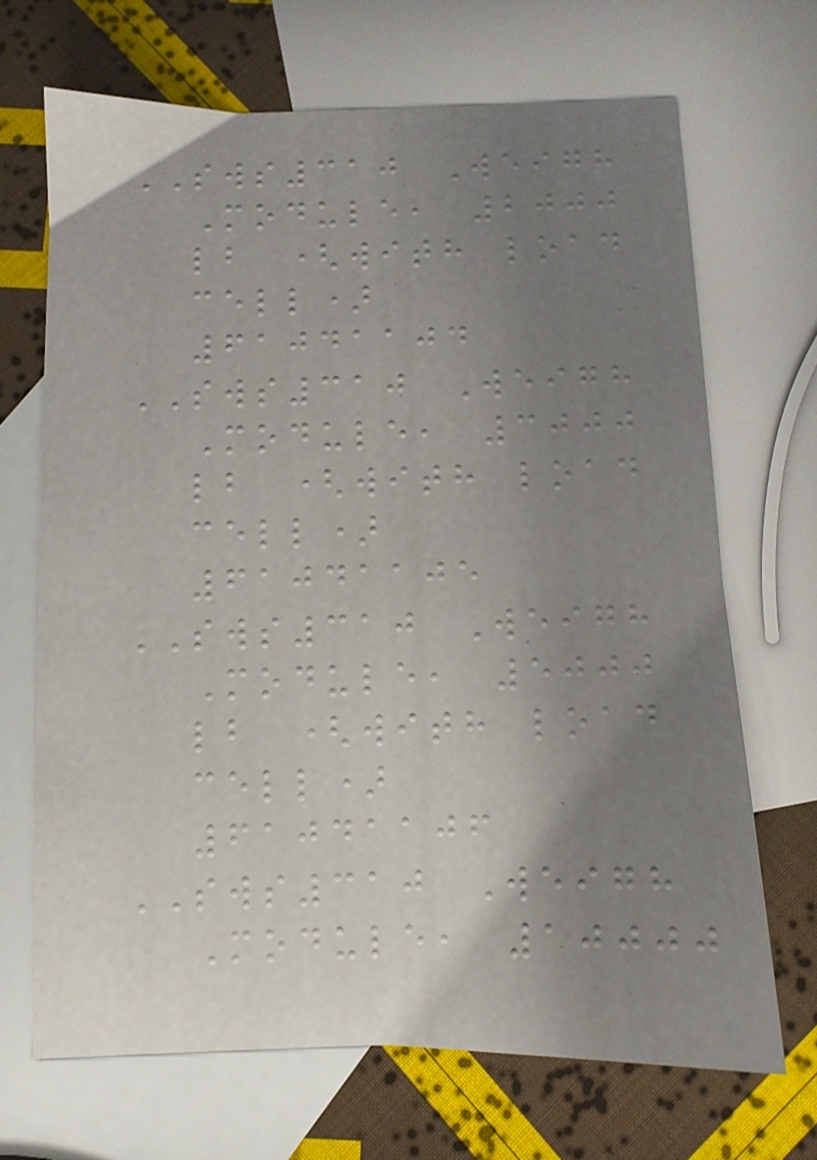SWS310 Weigh
Module, 2000
lb (with load
cell)
61041104
SWS310 Weigh
Module, 3000
lb (with load
cell)
61041105
SWS310 Weigh
Module, 5000
lb (with load
cell)
61041106
SWS310 Weigh
Module, 10000
